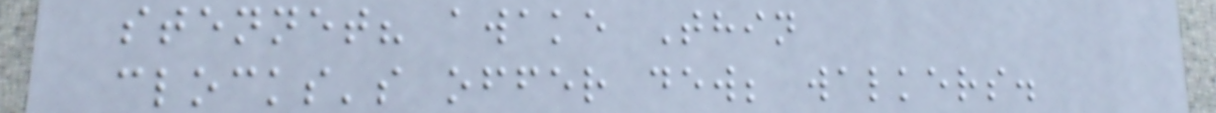stennet? awake Thin
clocks's offer dew; walkers.
